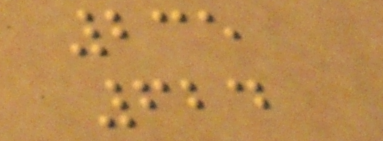235
624
